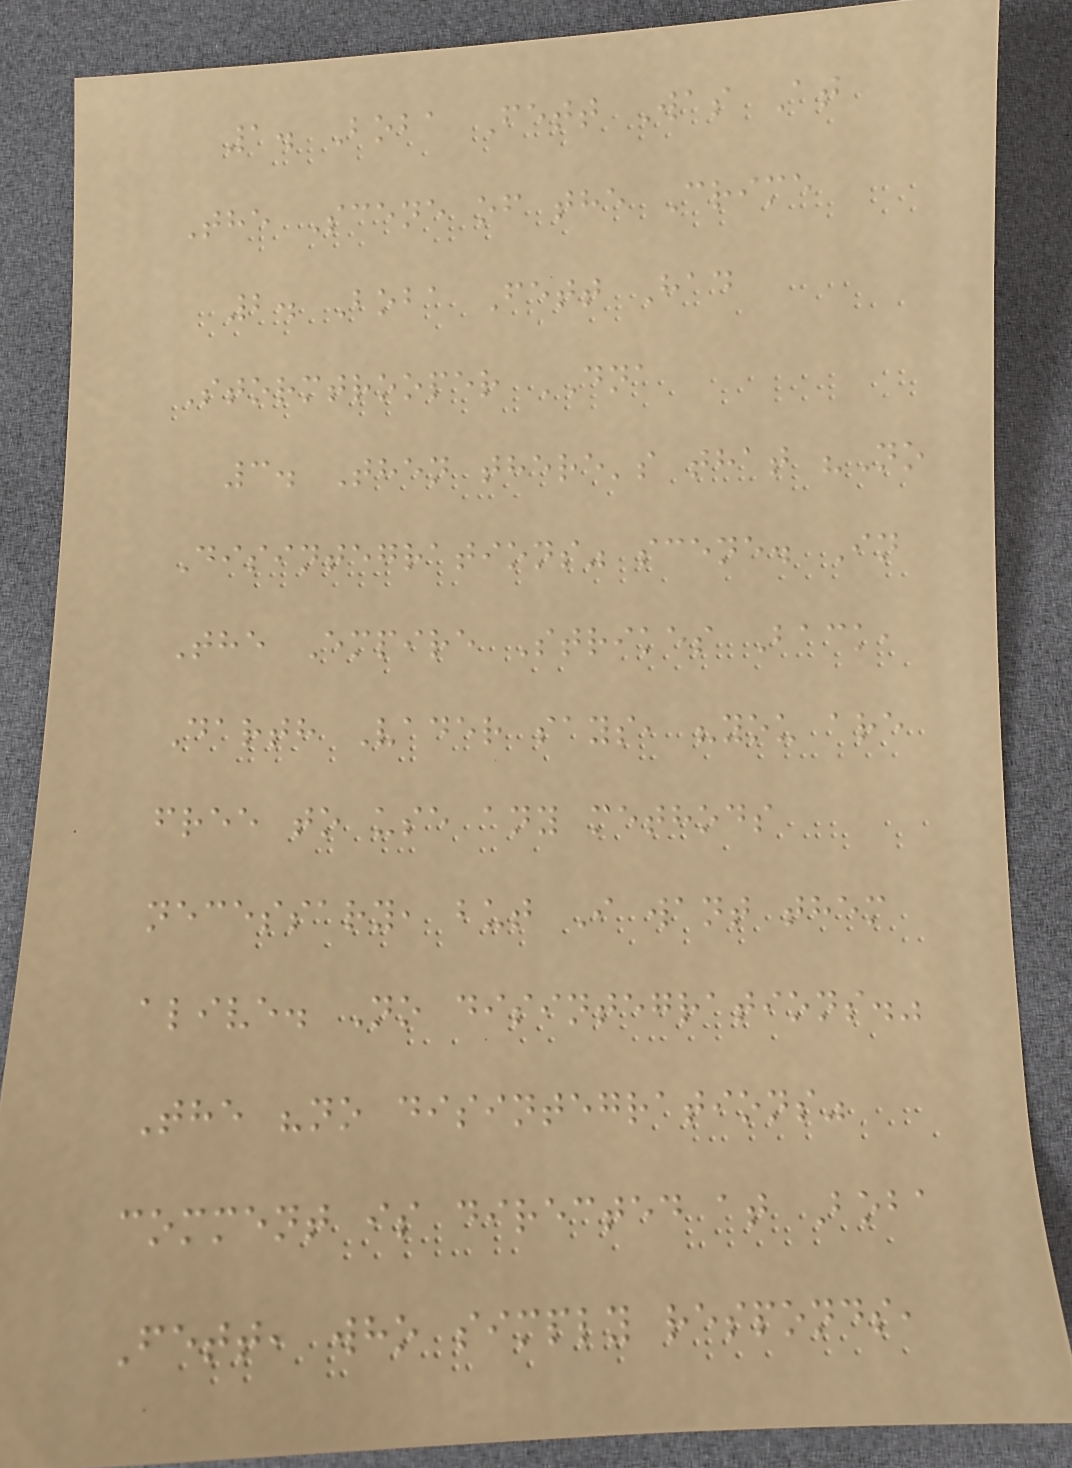1. Boba Fett Was At
The Scene of the Crime
2. Boba Fett Had
Stormtrooper DNA
3. Then there's that "No
Disintegrations" scene. In
The Empire Strikes Back,
Darth Vader says, "you are
free to use any methods
necessary, but I want them
alive. No disintegrations."
The "no disintegrations"
comment is directed at Boba
Fett, who simply responds,
